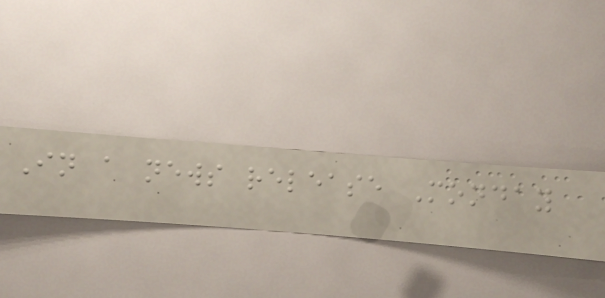In a news release Monday
